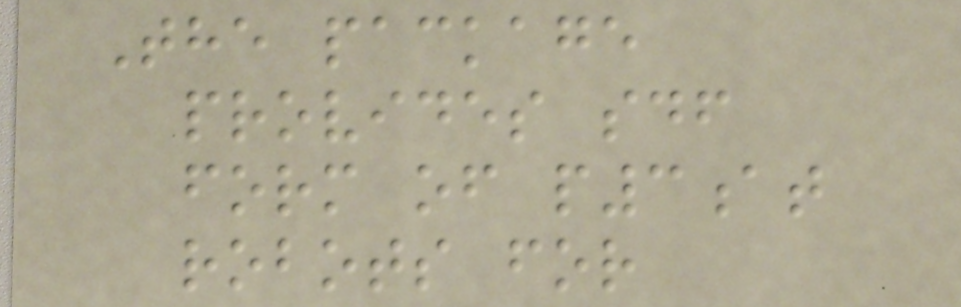The package
provides sdf
form of p3at
robots for
